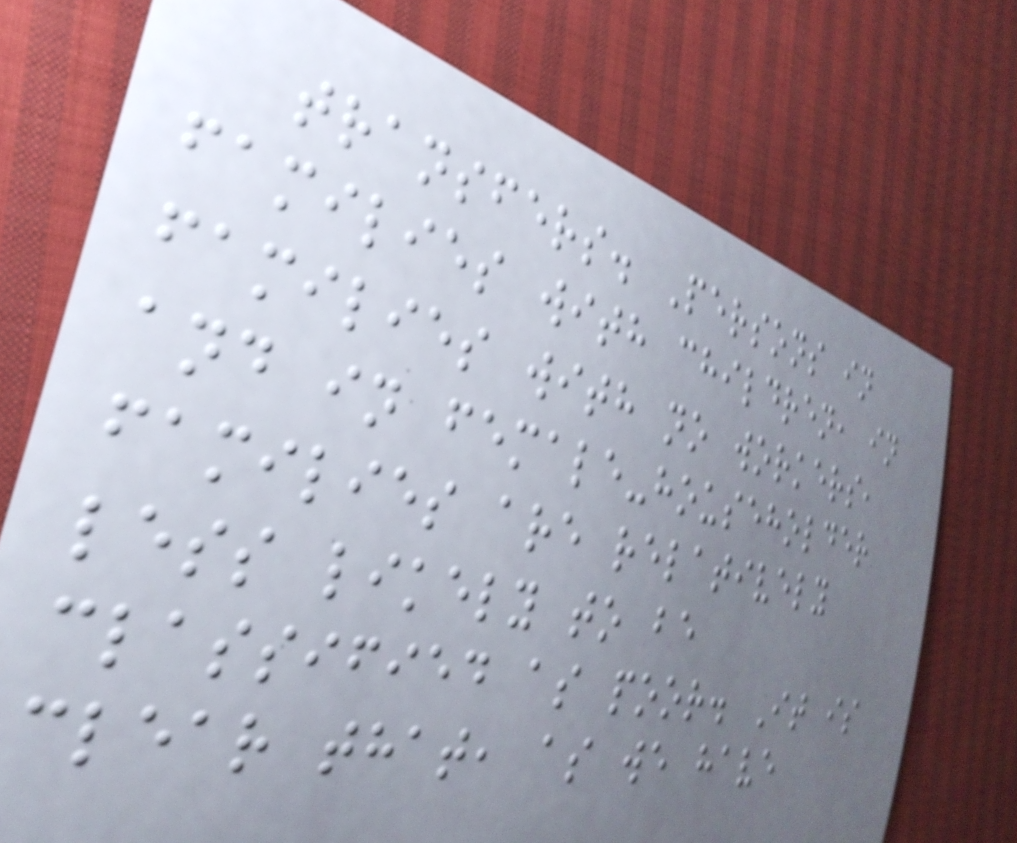transfers. Persons in
families with children, in
families with no workers,
and in female-householder
families are relatively
less likely to be
classified as poor. It is
clear that, as we have
